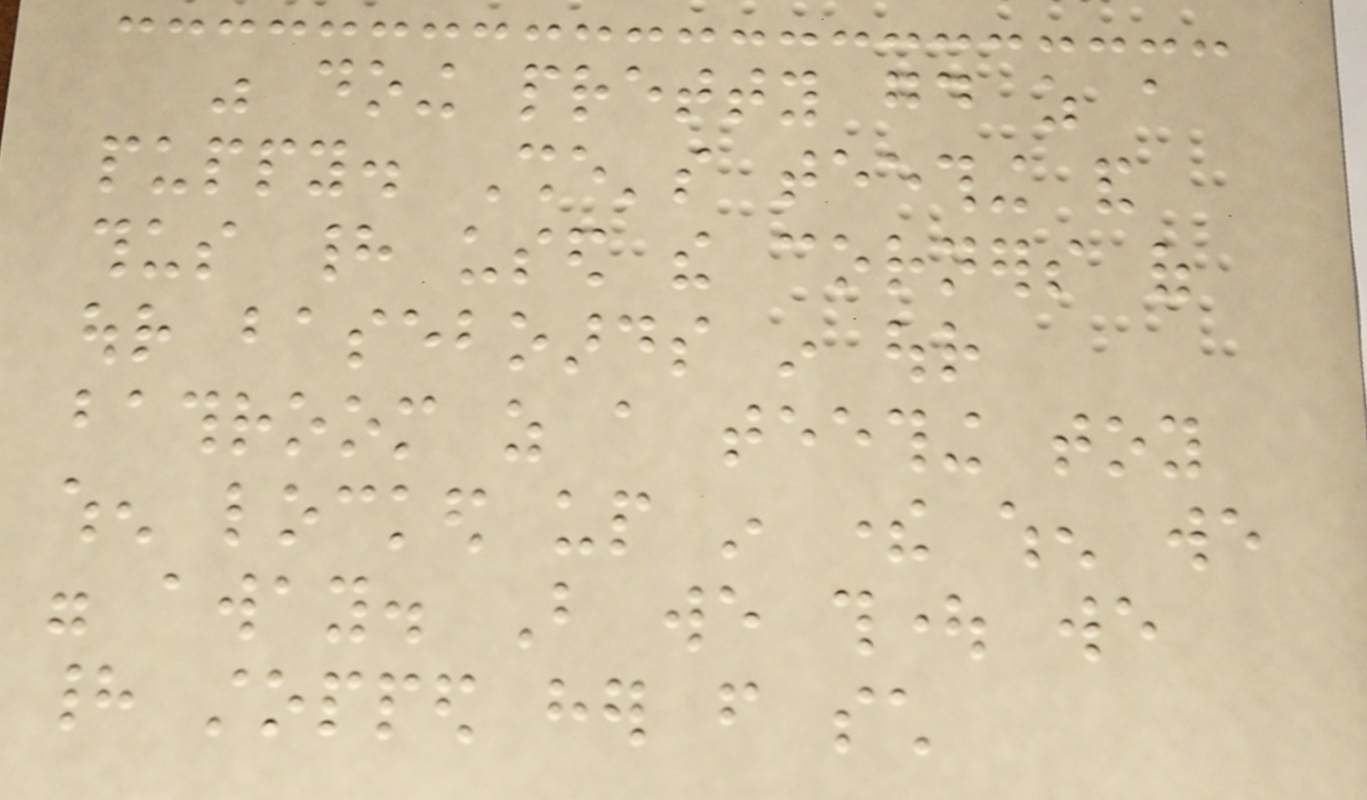was doing pretty good as a
puppy. She's teething and
thus had used the corners of
our baseboards in our
bathroom as a teething toy
when locked up in there when we
were away. But we thought we
had stopped her from such
